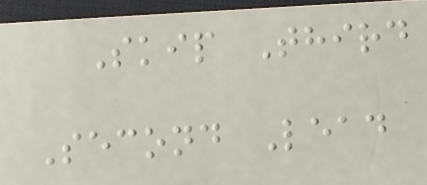Skip Third
Second Lead
